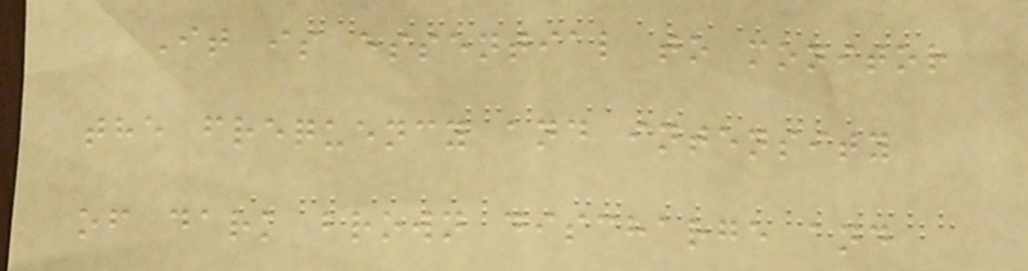It is essential to monitor
the frequency and intensity
of dark brown discharge and
